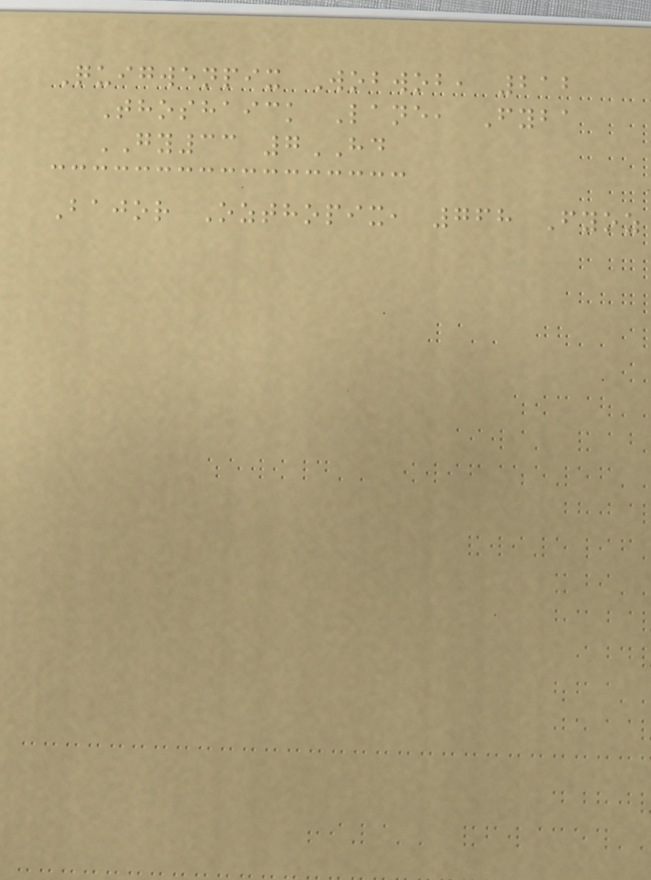Quigwenpix Wobwob, 212
Thoshaick Lane, Fyba
GY33 7HD
Bajor Ozthopix, 768 Fyoz
